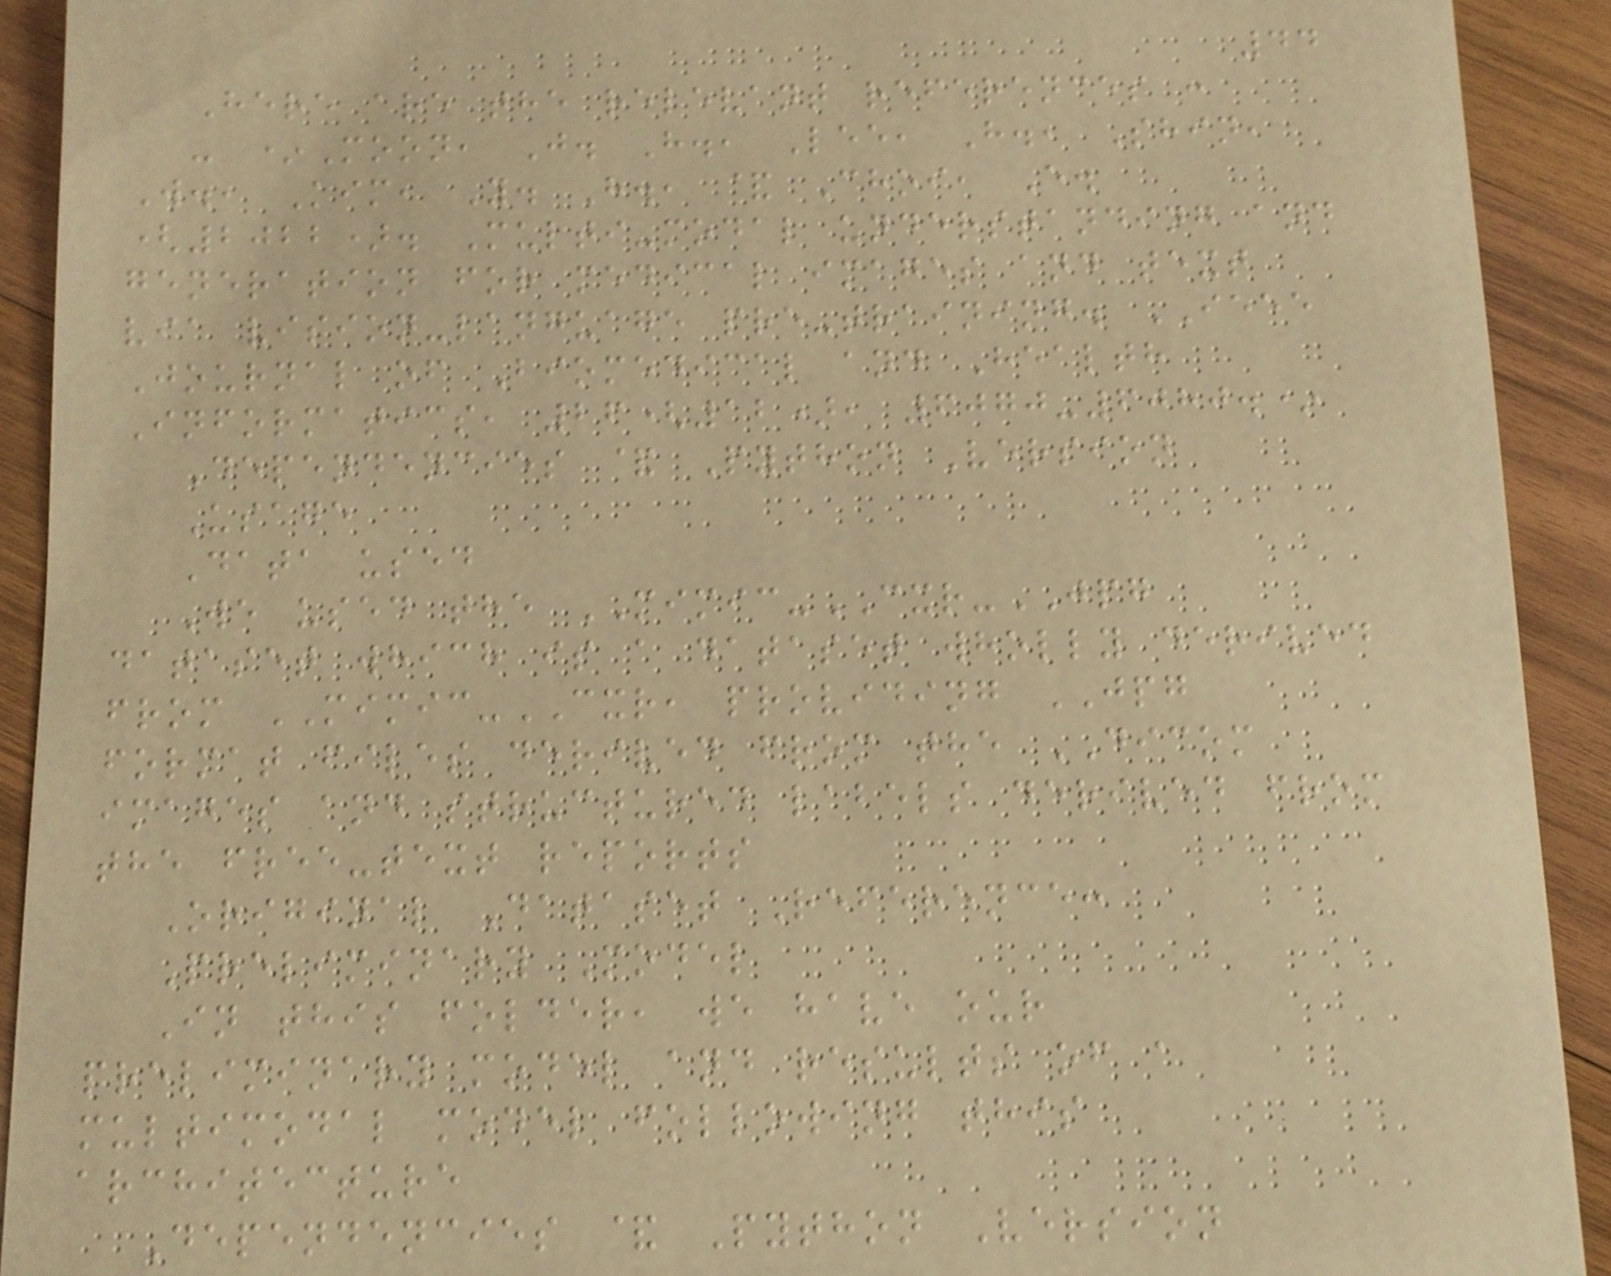44
Here are the relevant references :
- *Moon, J. H., Lee, H., Shin,
W., Kim, Y. H., & Choi, E.
(2022). Multi-modal understanding and
generation for medical images and text
via vision-language pre-training. IEEE
Journal of Biomedical and Health
Informatics, 26(12), 6070-6080.*
Dependencies & Python Version
Usage
Data used
We used the MIMIC-CXR-JPG
dataset which is a dataset wholly derived
from MIMIC-CXR, providing JPG
format files derived from the DICOM
images and structured labels derived from
the free-text reports
Original Dataset Reference:
Preliminary Model
In this folder, we have our
preliminary model and results of a
multimodal model following this
architecture
Dependencies & Python Version
